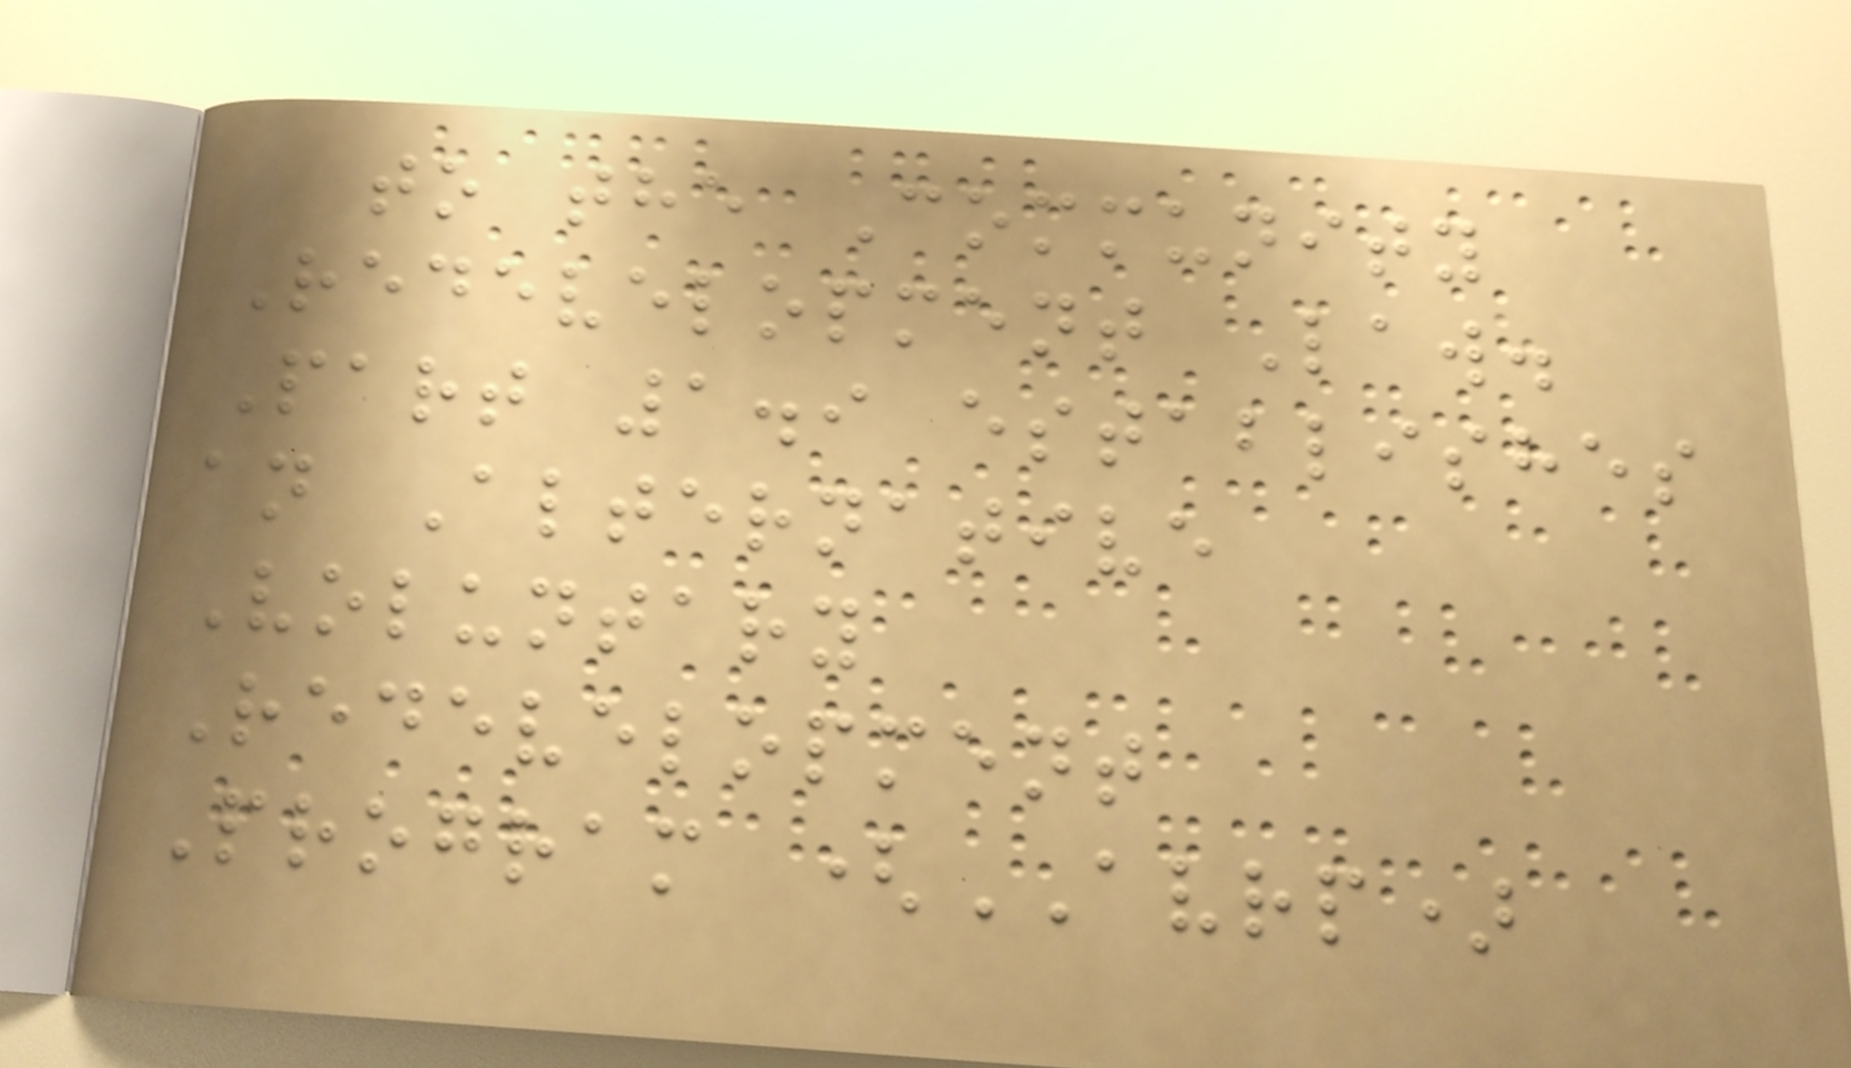to the Community
Redevelopment Law.
Part 1.9 establishes
an Alternative
Voluntary
Redevelopment
Program (AVRP)
